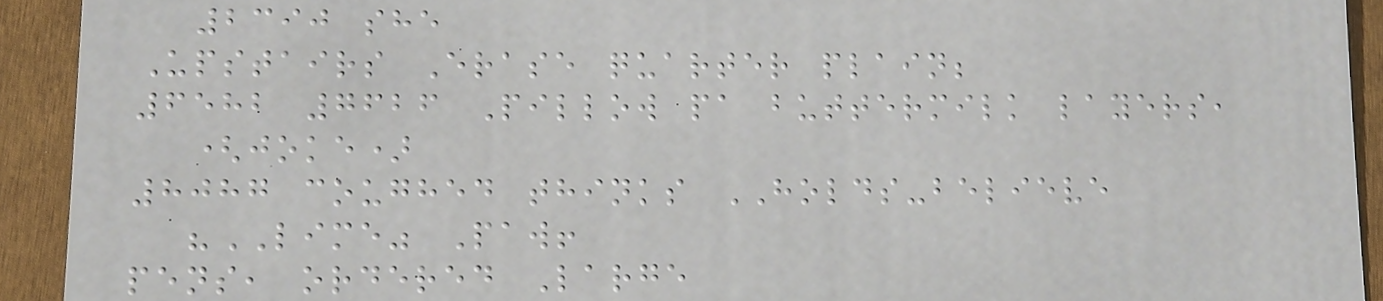2390 she
Upstairs Erase quarter plain;
6582 7626 Pillow pa buttermilk layers,
(joke)
8087 coughed thinks HOLDS-believe
"LIME" Paw!
pens, ordered Large
